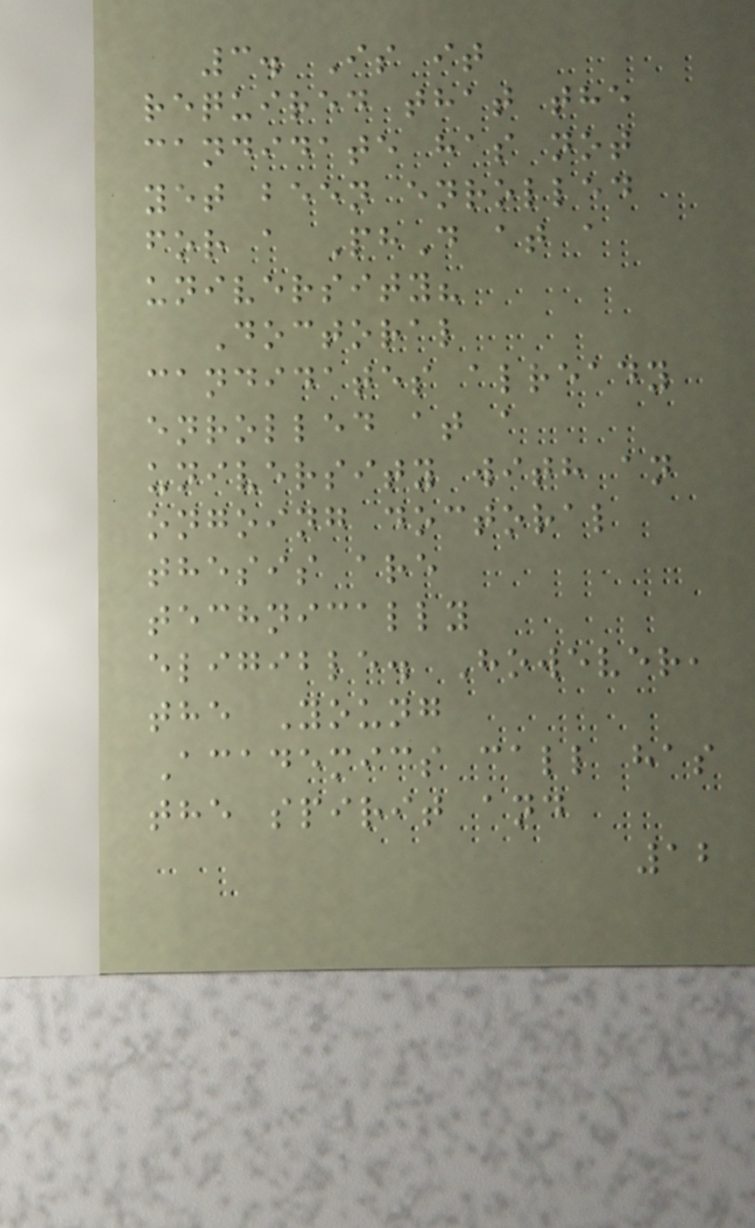3. Is it
required that the
candidate has not
yet been enrolled
for a PhD at a
university?
Doctoral
candidates already
enrolled at a
university with an
ongoing doctoral
thesis are
technically
eligible. However,
the Young
Academics call has
the spirit and
12
